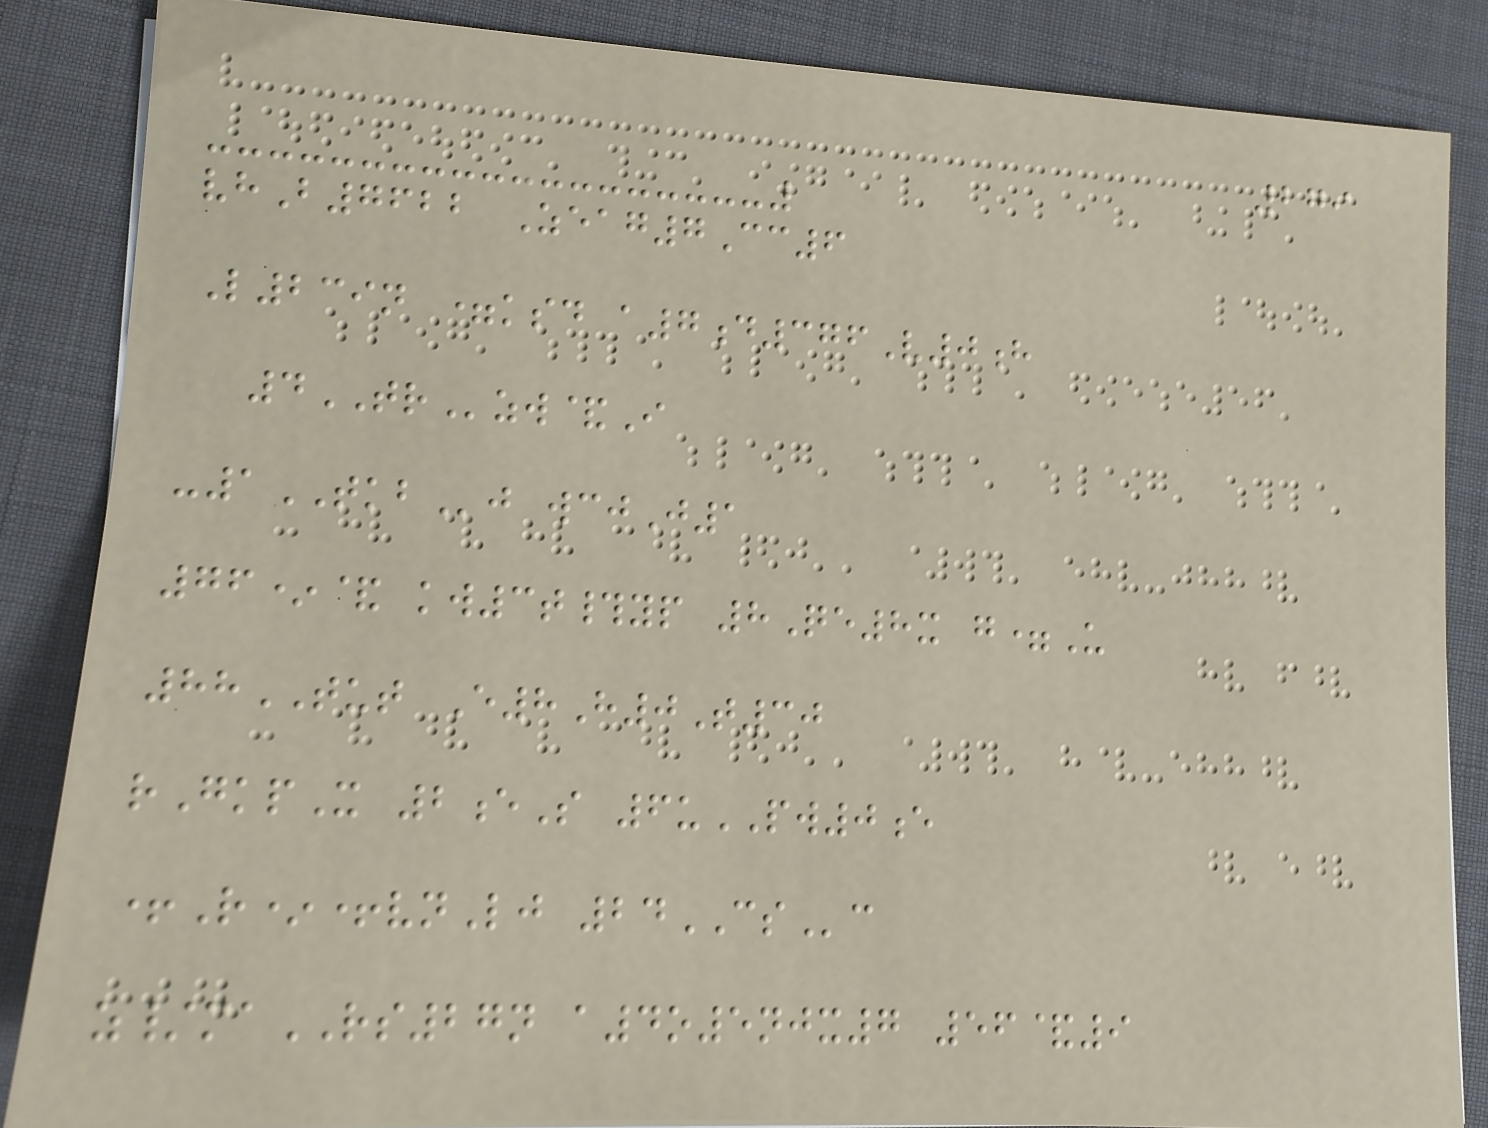279
vhB7622 Zeag7Cc6
L239n =ksd a7d376V0h
4TRzw&I
-1TKBj wcjJ1
76*& kw3t#yp 8Qe8x g=U
88TUT E8H0T30
rGkpX 2eS 6uPW0e
+R*+vnLj 24CSc
z/maRS27n a4o5njx7 56&9
